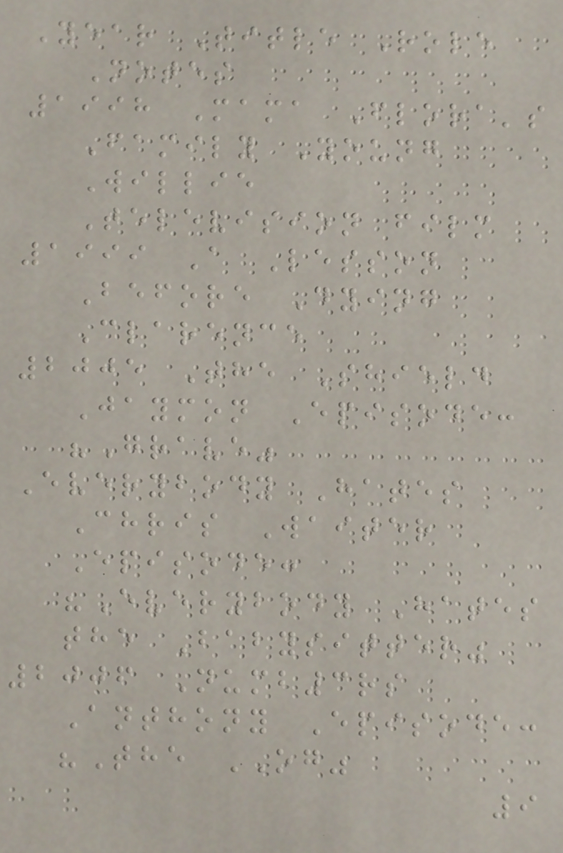Year Title Role
Notes
1998 Mama Flora's
Family Young
Willie
Television film
1999 A Lesson
Before Dying
Clarence
2005 The Shield
Jaymon Episode:
"Grave"
Everybody Hates
Chris Waiter
Episode:
"Everybody Hates
the Babysitter"
2006 Numb3rs
Anthony Episode:
"The OG"
9
